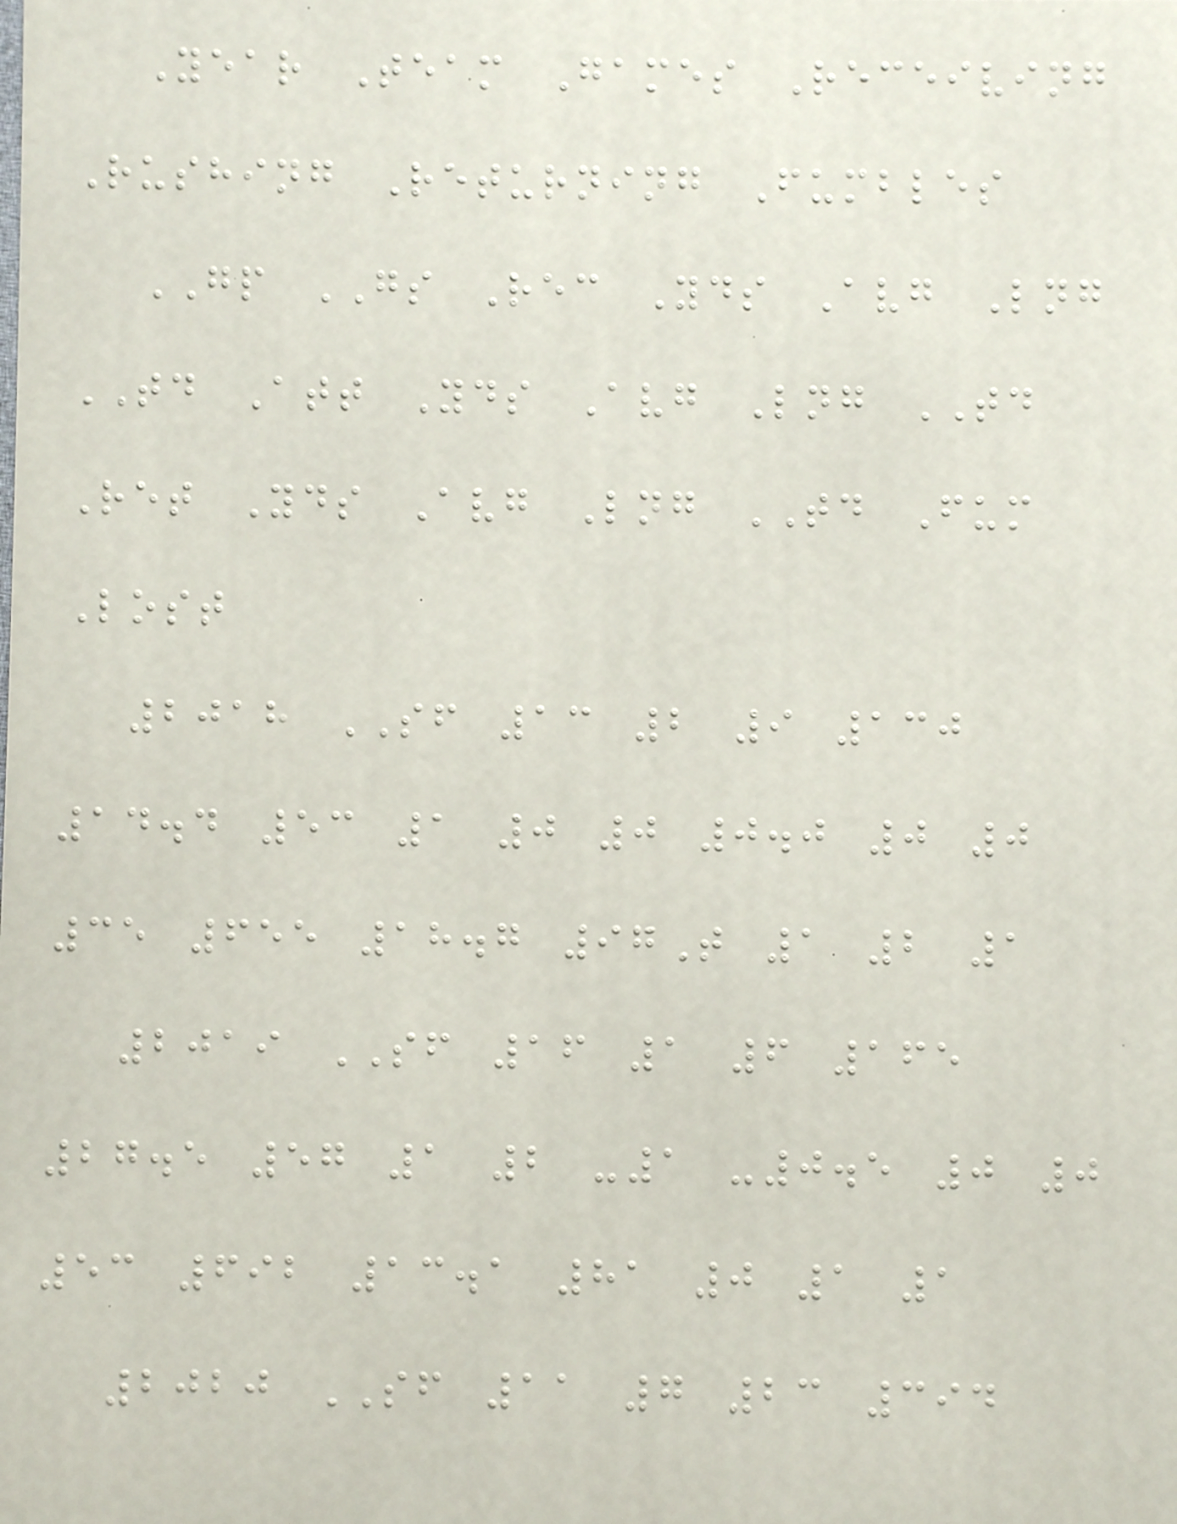Year Team Games Receiving
Rushing Returning Fumbles
GP GS Rec Yds Avg Lng
TD Att Yds Avg Lng TD
Ret Yds Avg Lng TD Fum
Lost
2018 SF 13 2 9 130
14.4 53 1 0 0 0.0 0 0
35 655 18.7 97T 1 2 1
2019 SF 16 1 6 165
27.5 57 1 2 -1 -0.5 0 0
53 692 13.1 81 0 1 1
2020 SF 11 7 23 394
